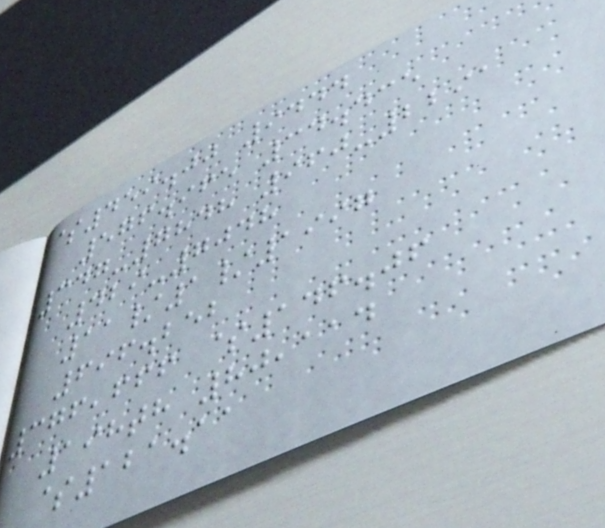$459.00 9444
576.965 34.435
347-7848 960-2291
429-7048
11/1/1997
696.252
376,666 $146.06
198th 80,114
$121.11
